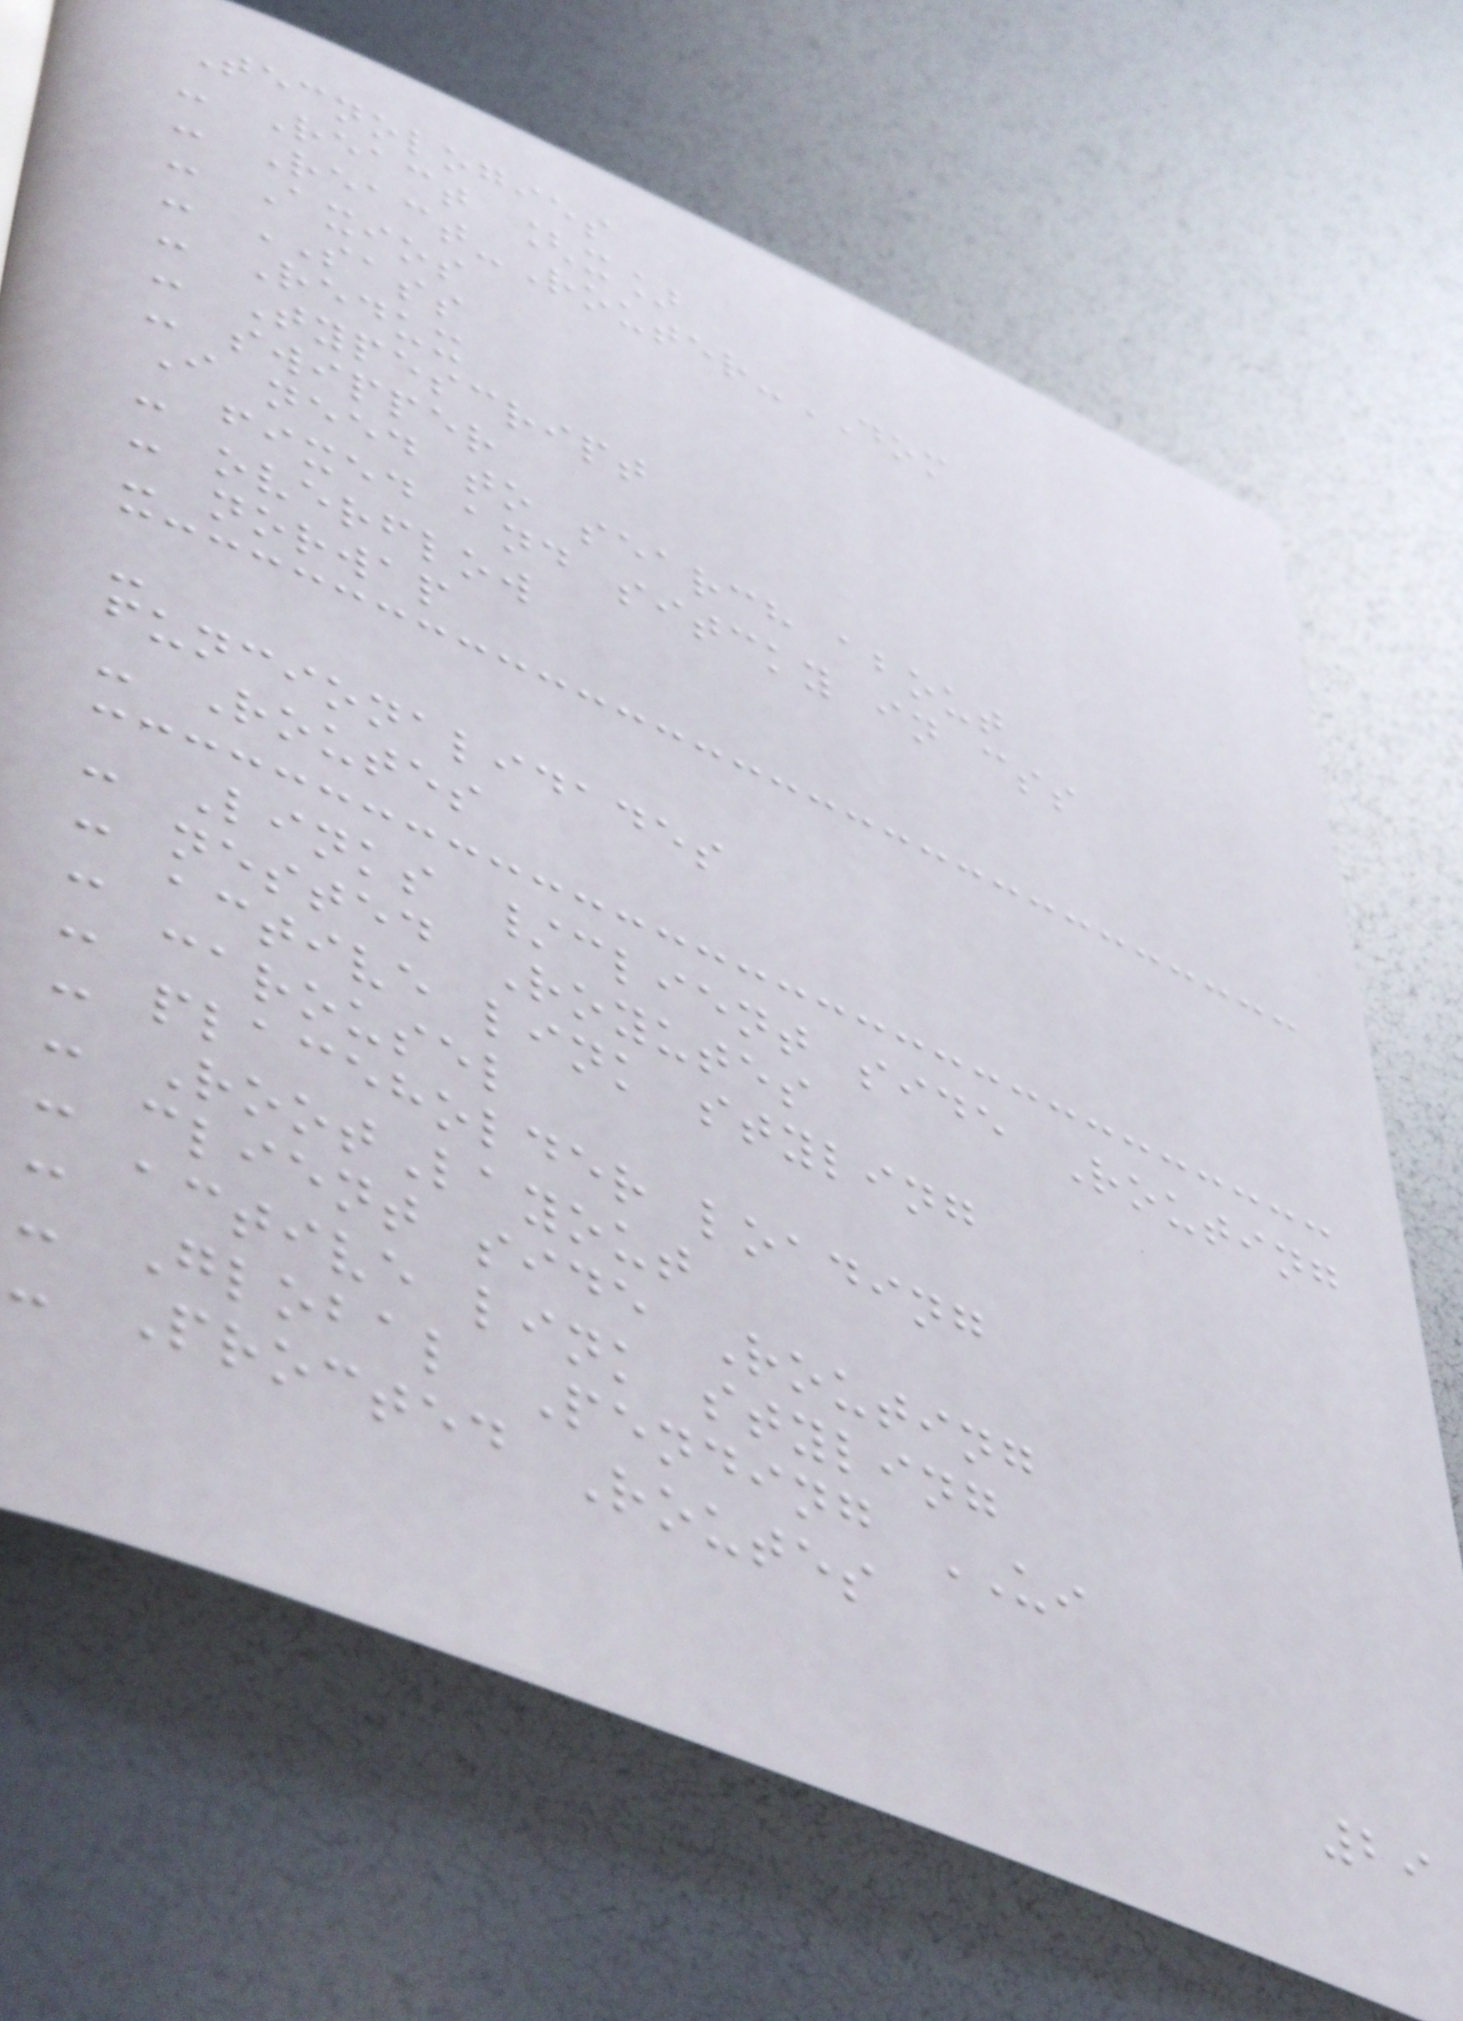Tecnologies
- React [x]
- React-Router-DOM
- Axios
- SASS
- Redux
- Typescript
- swipper
I need to search about
- fixed and sitcky in css
- overflow
- norwap
-
funcionalidades
- Routes
- Links /client side Routing
- nested Royutes
- active link styling
- carousel
- placeholder loading
- RootLayout
- client side Routing
- active link styling
- Global Pending UI
- Procted Routes
29
